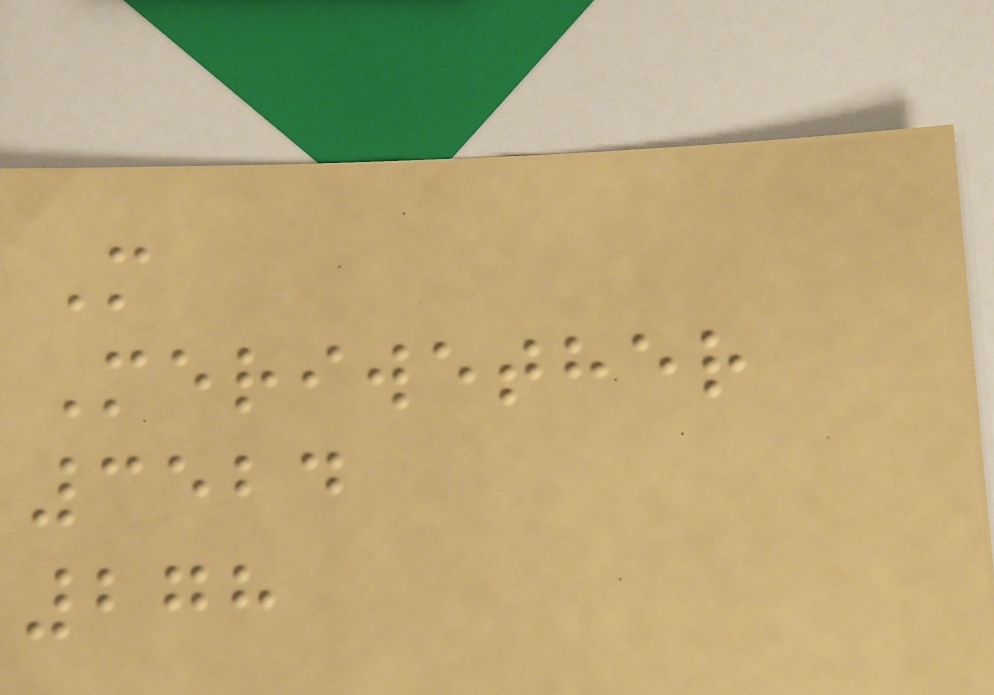M
Meriwether
3524
278
